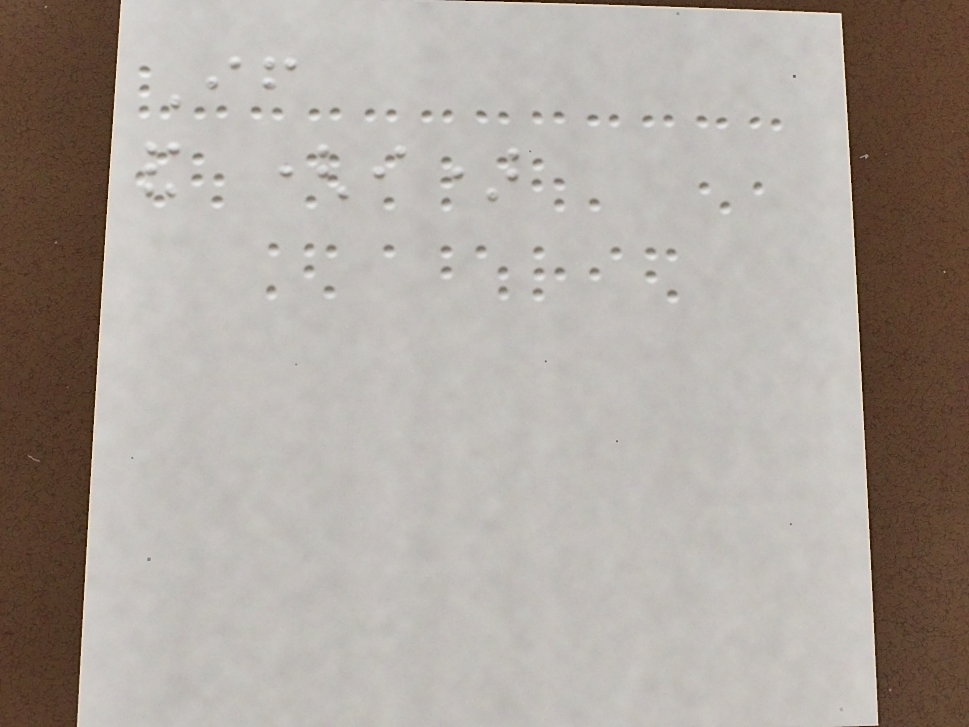If
and (i)
